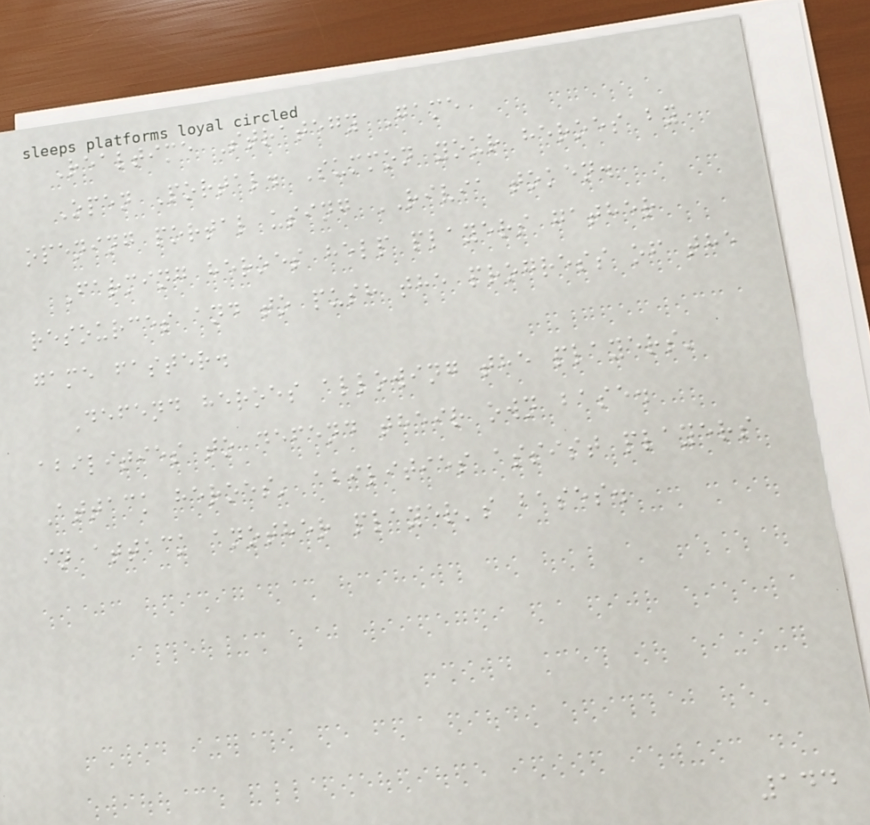Realtime Strategy Game
Open Portal. Summon your heroes by
opening portal using RIVIA token.
Farming heroes help players gather
resources and to push the progress of the
game faster.
Defend heroes allowing the players'
abilities to defend their own base.
Attack heroes' abilities assist players
in attack another player's bases.
144
